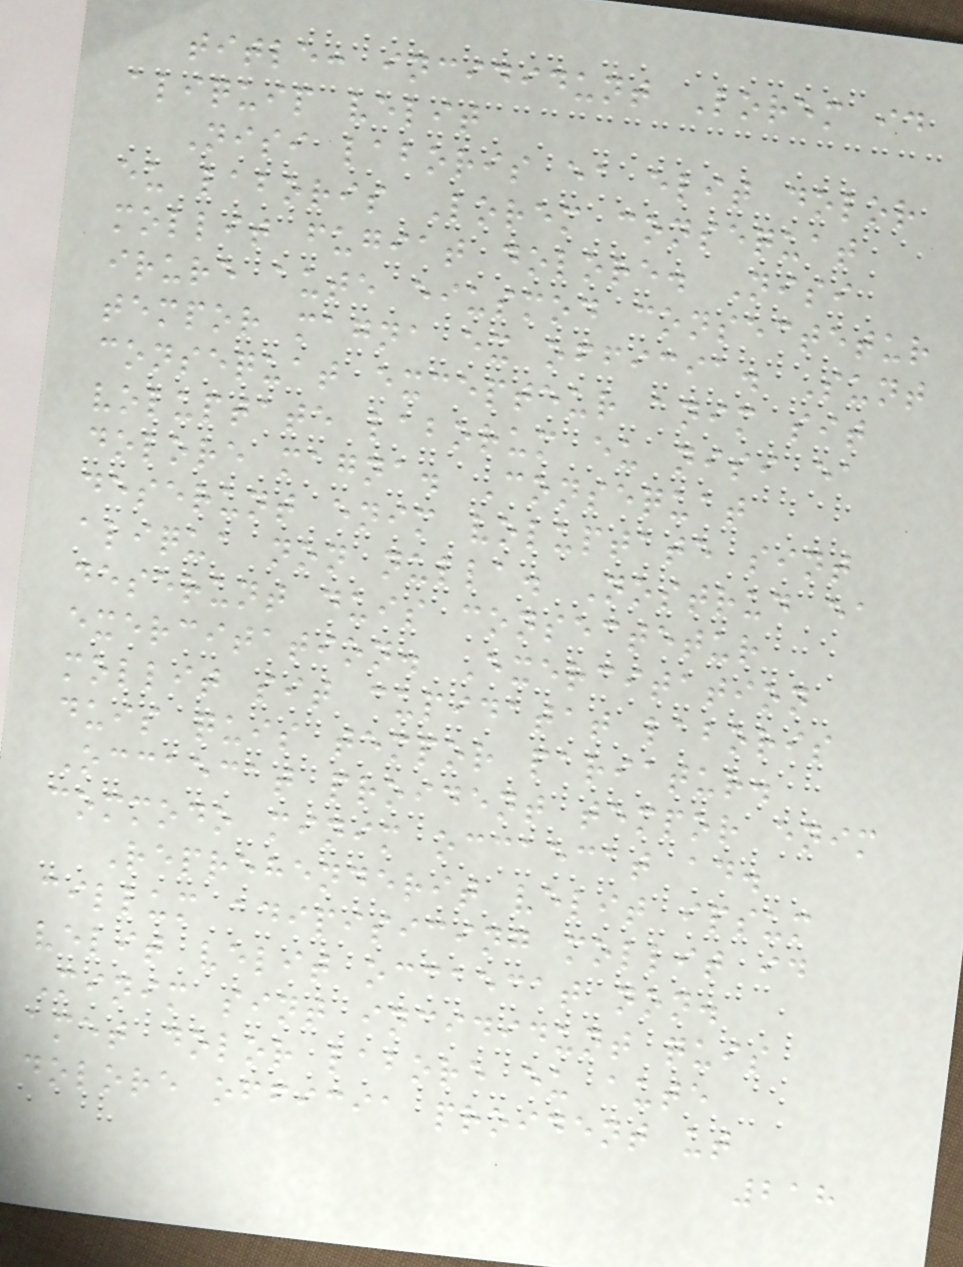title: incididunt Lorem id
aliquip velit
Nisi laboris ea elit dolor
eu laboris Lorem consequat
mollit fugiat dolore. Nisi
irure aute eiusmod consectetur
tempor magna ex officia. Sunt
consequat excepteur anim sit
voluptate laborum eu nisi ea
dolore magna. Consequat
deserunt enim voluptate sint
aliqua non nulla. Nostrud ea
deserunt duis consectetur
exercitation. Exercitation
mollit sit cupidatat laboris
duis quis tempor pariatur.
Occaecat proident tempor enim
commodo minim occaecat ad.
Reprehenderit velit ipsum
cillum adipisicing mollit id
velit velit occaecat non.
Minim sint incididunt quis
amet dolor labore eu aute
dolore officia proident ut
218
